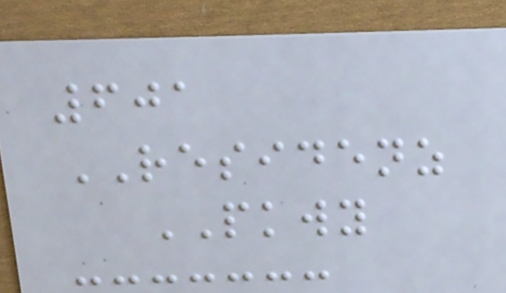601
RESIDENZ
PKWY
